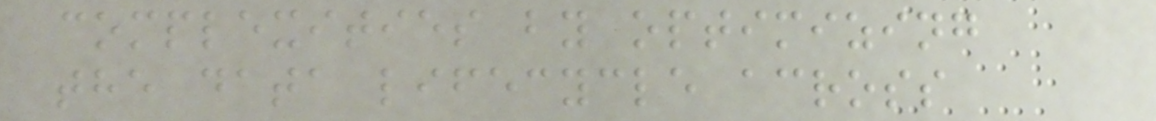complexities by optimizing
the data lifecycle across
